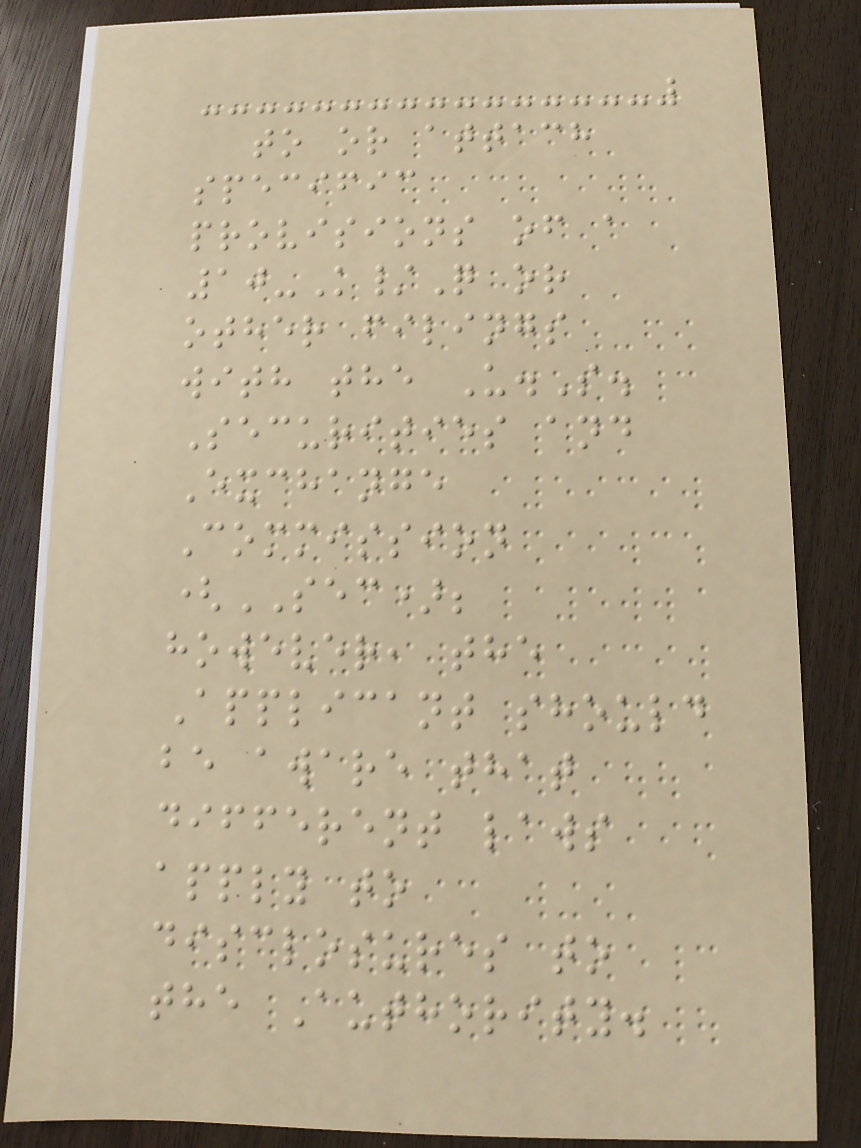to or attach
specific
provisions of a
10-K/Q or
other filings
with the U.S.
Securities and
Exchange
Commission
(SEC);
however, the
Applicant should
be aware that
different laws
apply to
disclosures to
the Authority.
